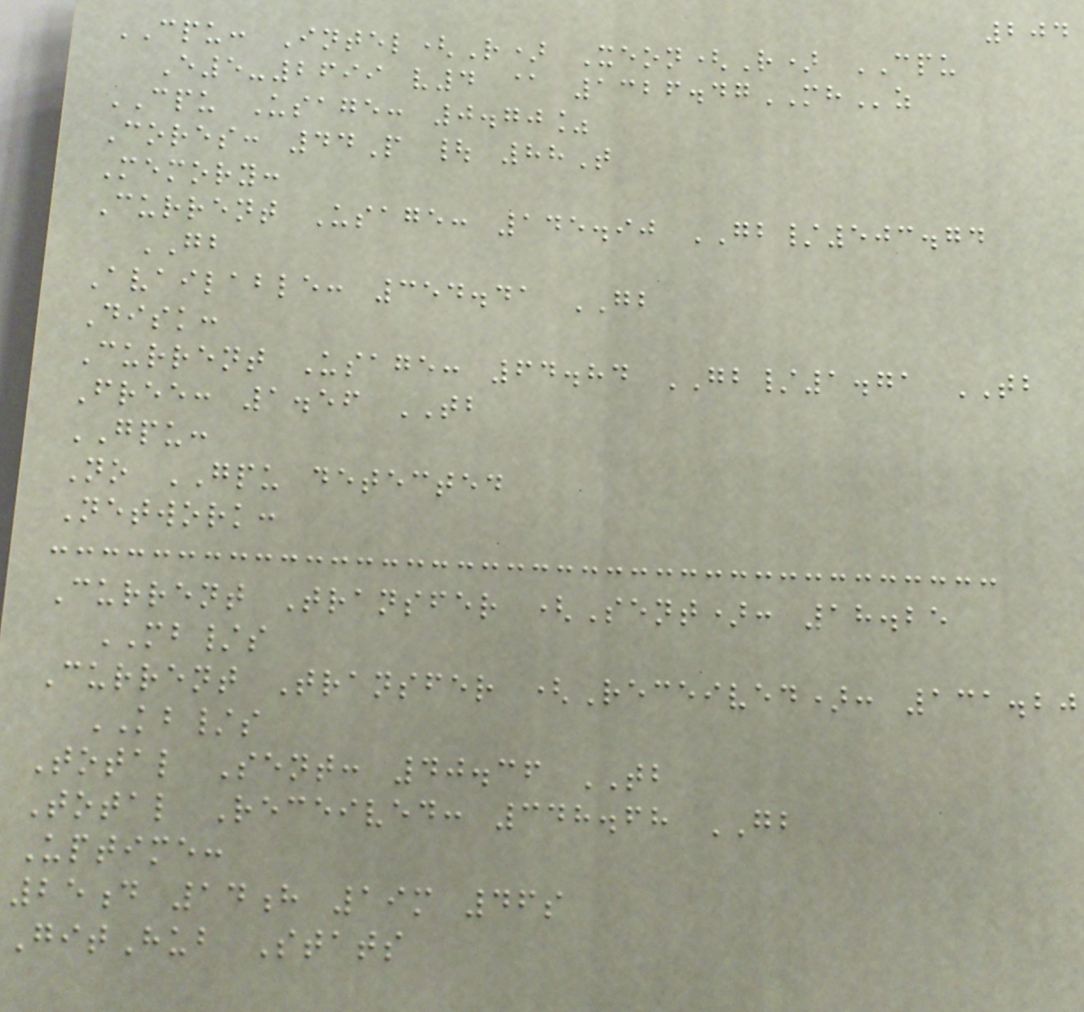204
CPU: Intel(R) Xeon(R) CPU
E5-2699 v4 @ 1326.47MHz
CPU Usage: 0.70%
Cores: 44P | 88T
Memory:
Current Usage: 145.90 GB/503.74
GB
Available: 354.41 GB
Disk:
Current Usage: 64.84 GB/1.71 TB
Free: 1.56 TB
GPU:
No GPU detected
Network:
Current Transfer (Sent): 18.25
MB/s
Current Transfer (Received): 131.20
KB/s
Total Sent: 40.36 TB
Total Received: 348.68 GB
Uptime:
25d 14h 19m 46s
GitHub Stats
